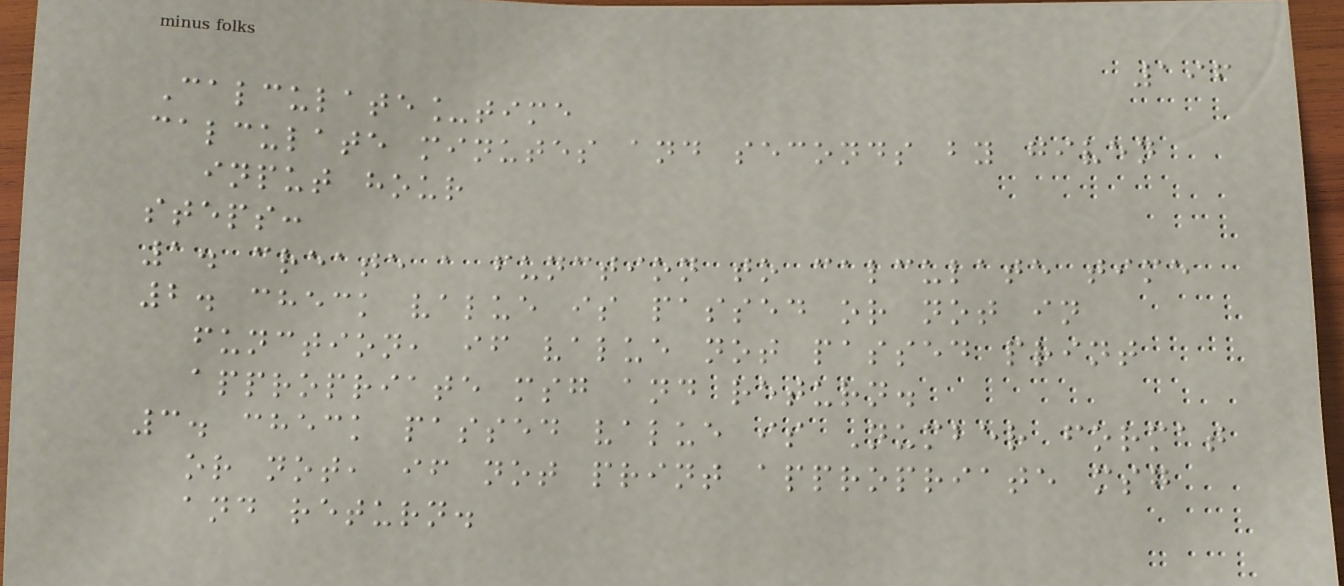196
Calculate_time
calculate minutes and seconds by given
input hour
steps:
1. create a function to calculate time
2. check value is passed or not in
function, if value not passed print
appropriate msg and return.
3. check passed value is Number format
or not, if not print appropriate msg
and return.
